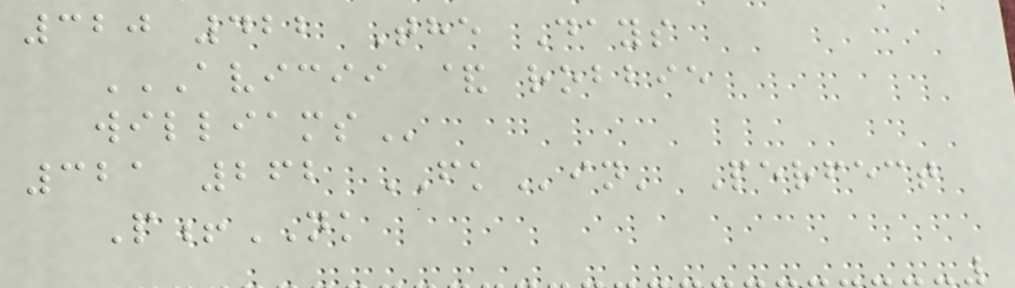320 422 The Days
AVICII & ROBBIE
WILLIAMS
321 262 FKin' Perfect
P!NK
